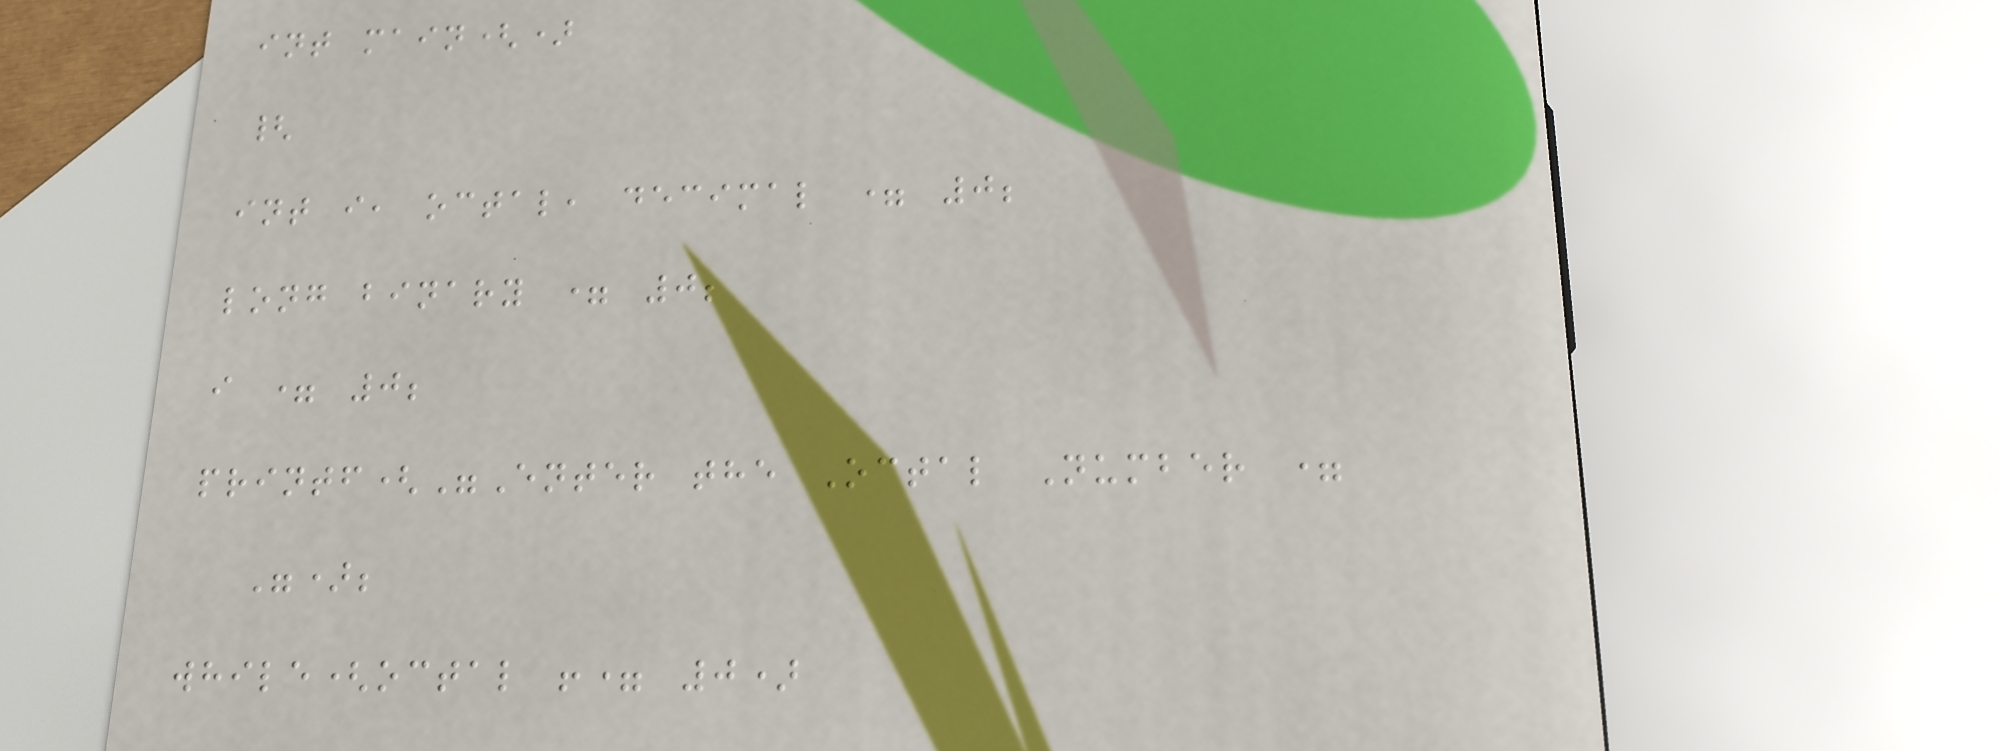int main()
{
int i, octal, decimal = 0;
long binary = 0;
i = 0;
printf("Enter the Octal Number =
");
while(octal != 0)
